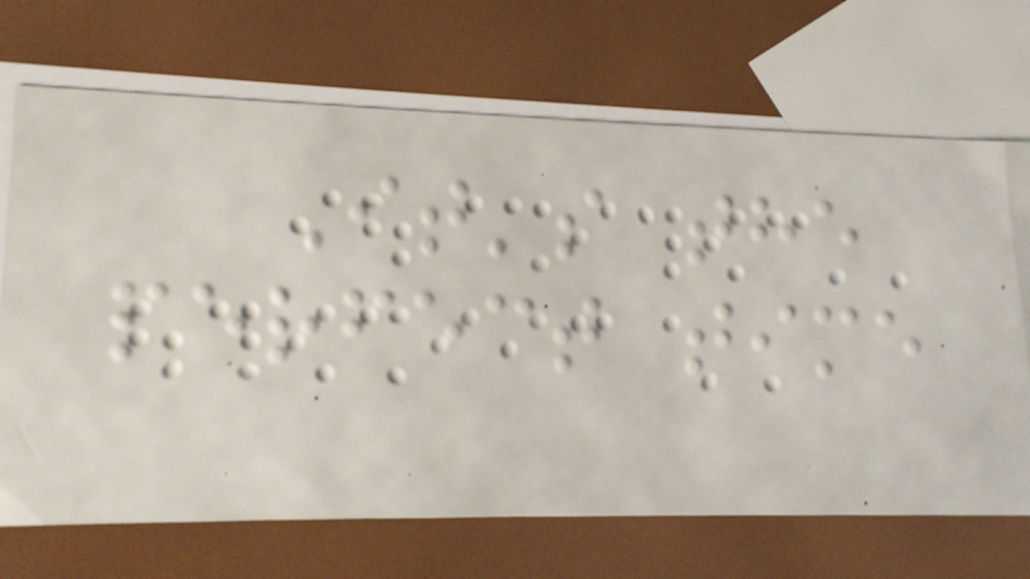It's the
perfect time
